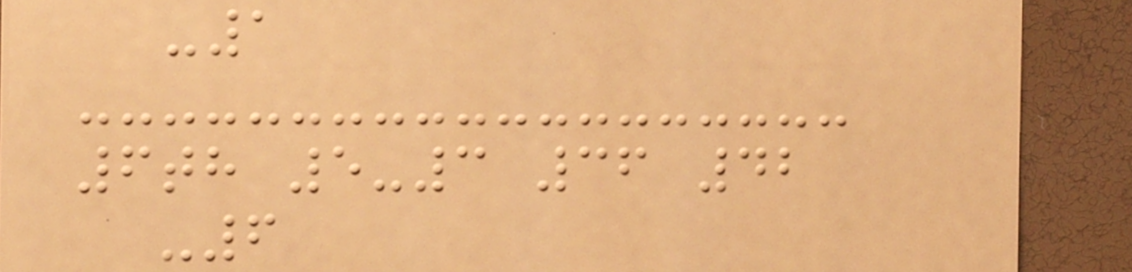-1
6th 5-3 36 42
-6
